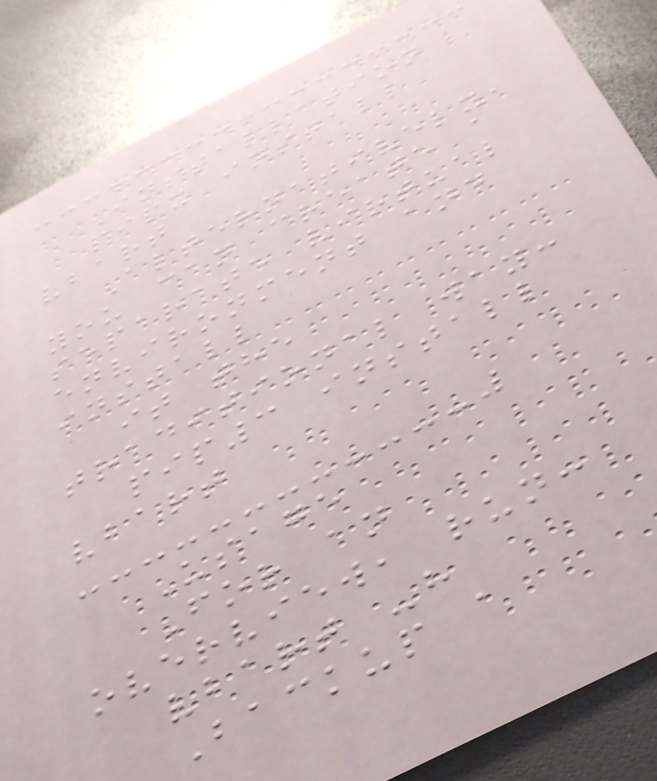Installation
pipx install
vbart
Alternatively,
you can create a
separate virtual
environment and
install
it the
traditional way:
pip3 install
vbart
Usage
For an
overview, run:
vbart -h
Backup a
